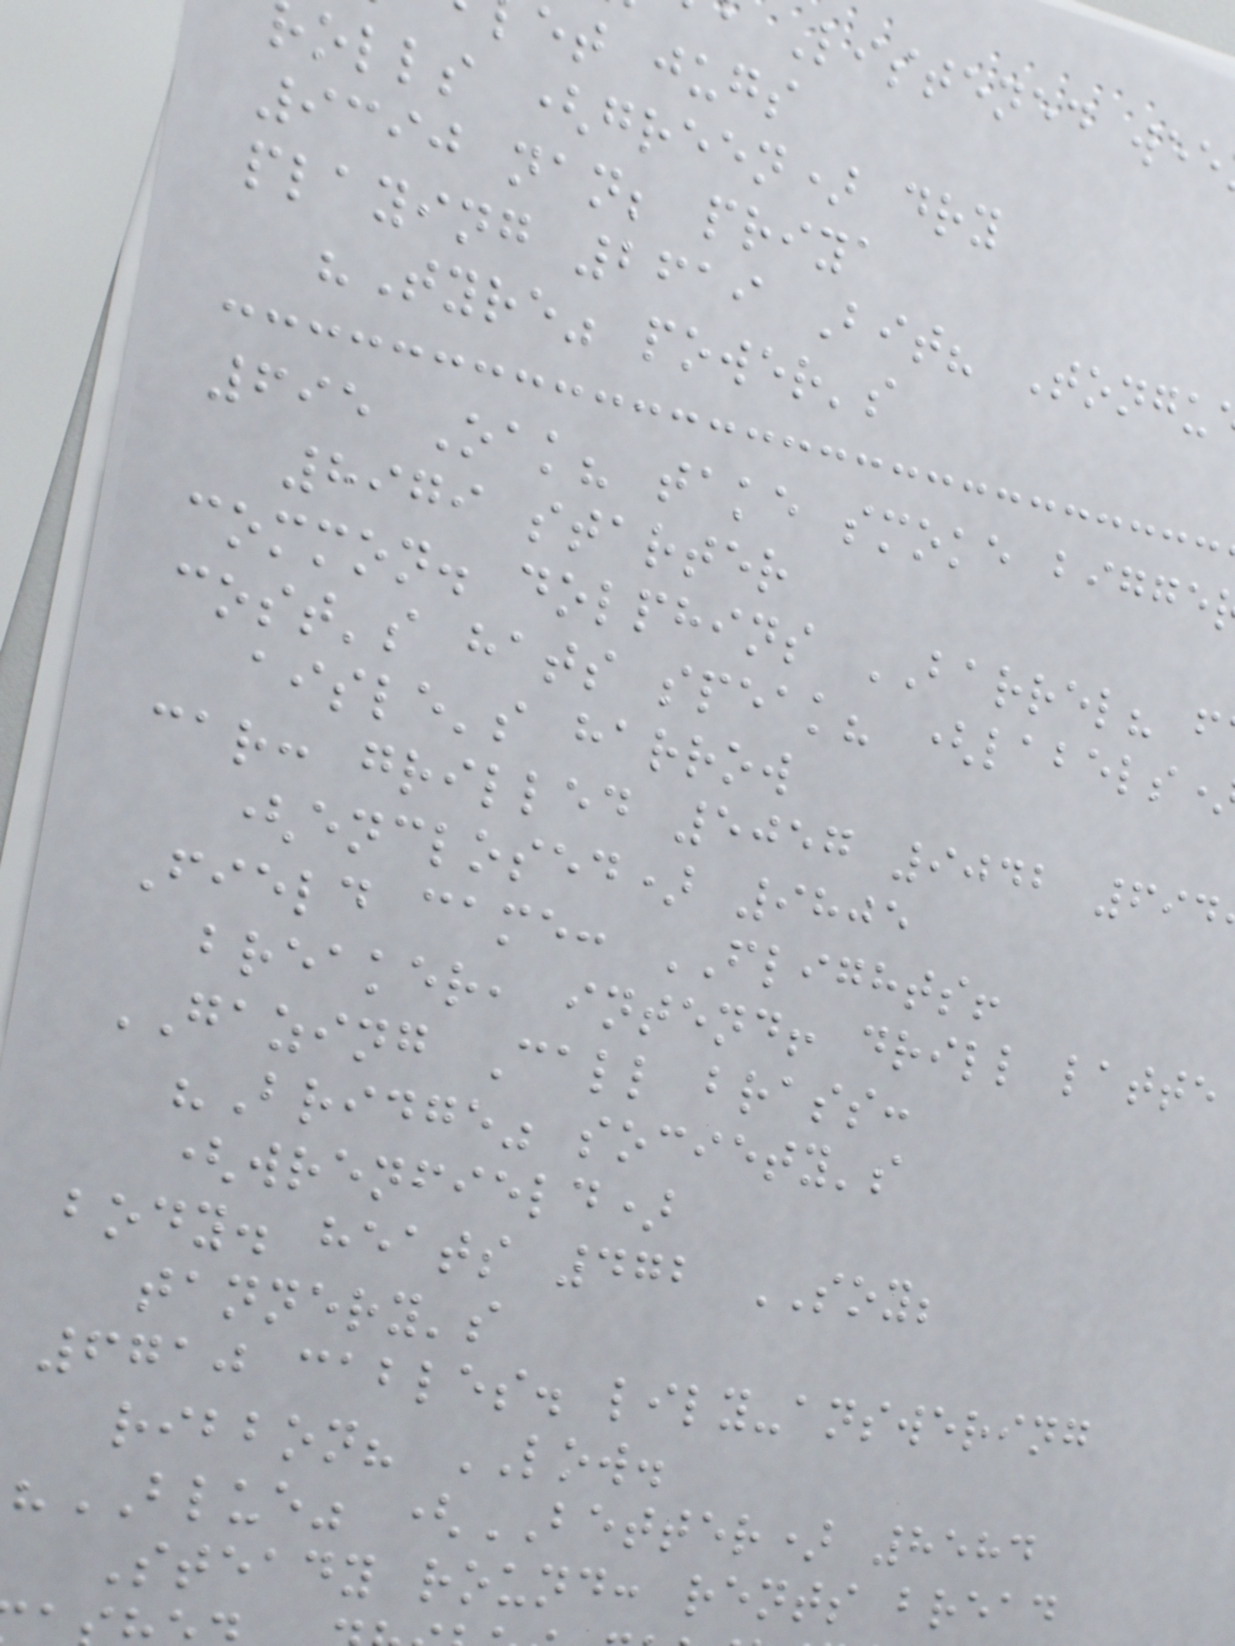Listened wee
et jugs
olls (green) dry
9390 nan; priya
playing 2619 Bit? Tongu
"Tyre" power's
695 Oak? take smoke bigge
8979 starter
common. dolphins BARREL? f
cost's hats speak? (labels
aisle's harrow
car: grilled 5057 9042 694
(enclosed) 9805
Field came: FLIGHTS!
breaker, intend! drill latte
GAZING Call brass:
"Bridge" society's
(wrenfield)
body. heats 472 SOY;
tannery's
6710 cables. lily-answering
ribbon? LOW.
"BLUE" (BETTER) 8584
Steady round: rents bread
